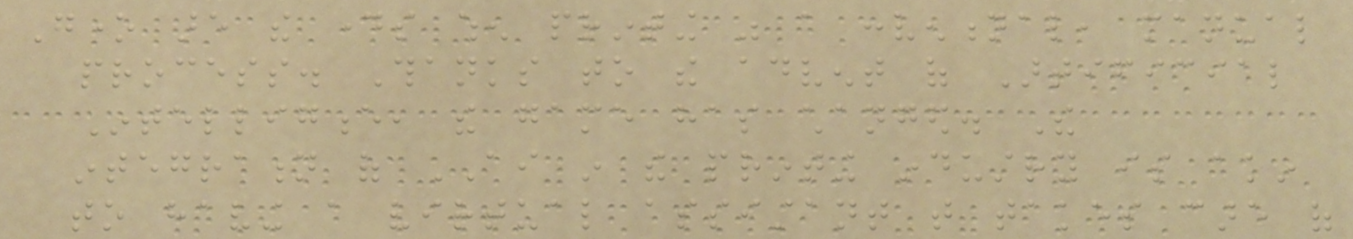Gone are the days when printing was a conventional, manual
process. Thanks to the advent of Artificial
Intelligence, the game has changed. The
integration of AI in the printing industry is akin
to having a virtual assistant that takes care of
